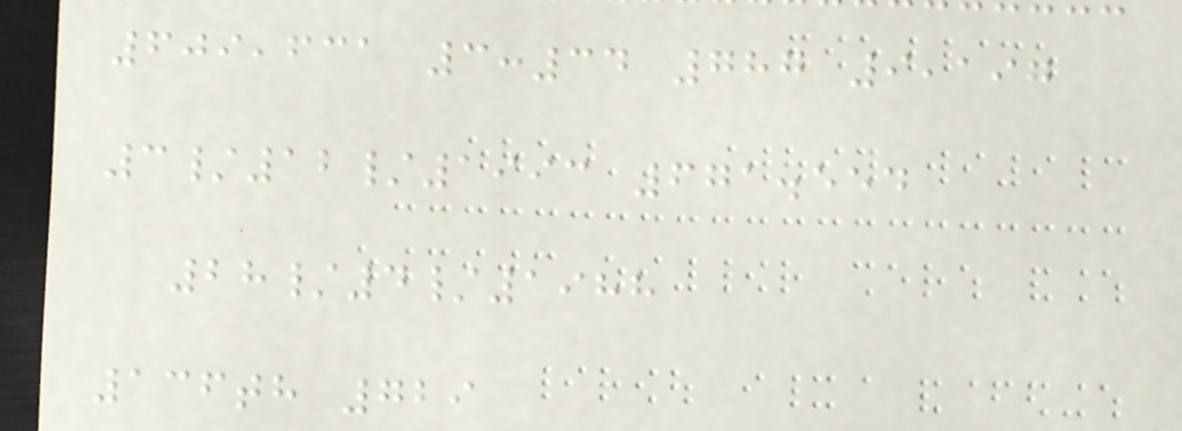609,631 3:34 787 9,197
3/12/1993 671.554
28/4/1988
136th 729
